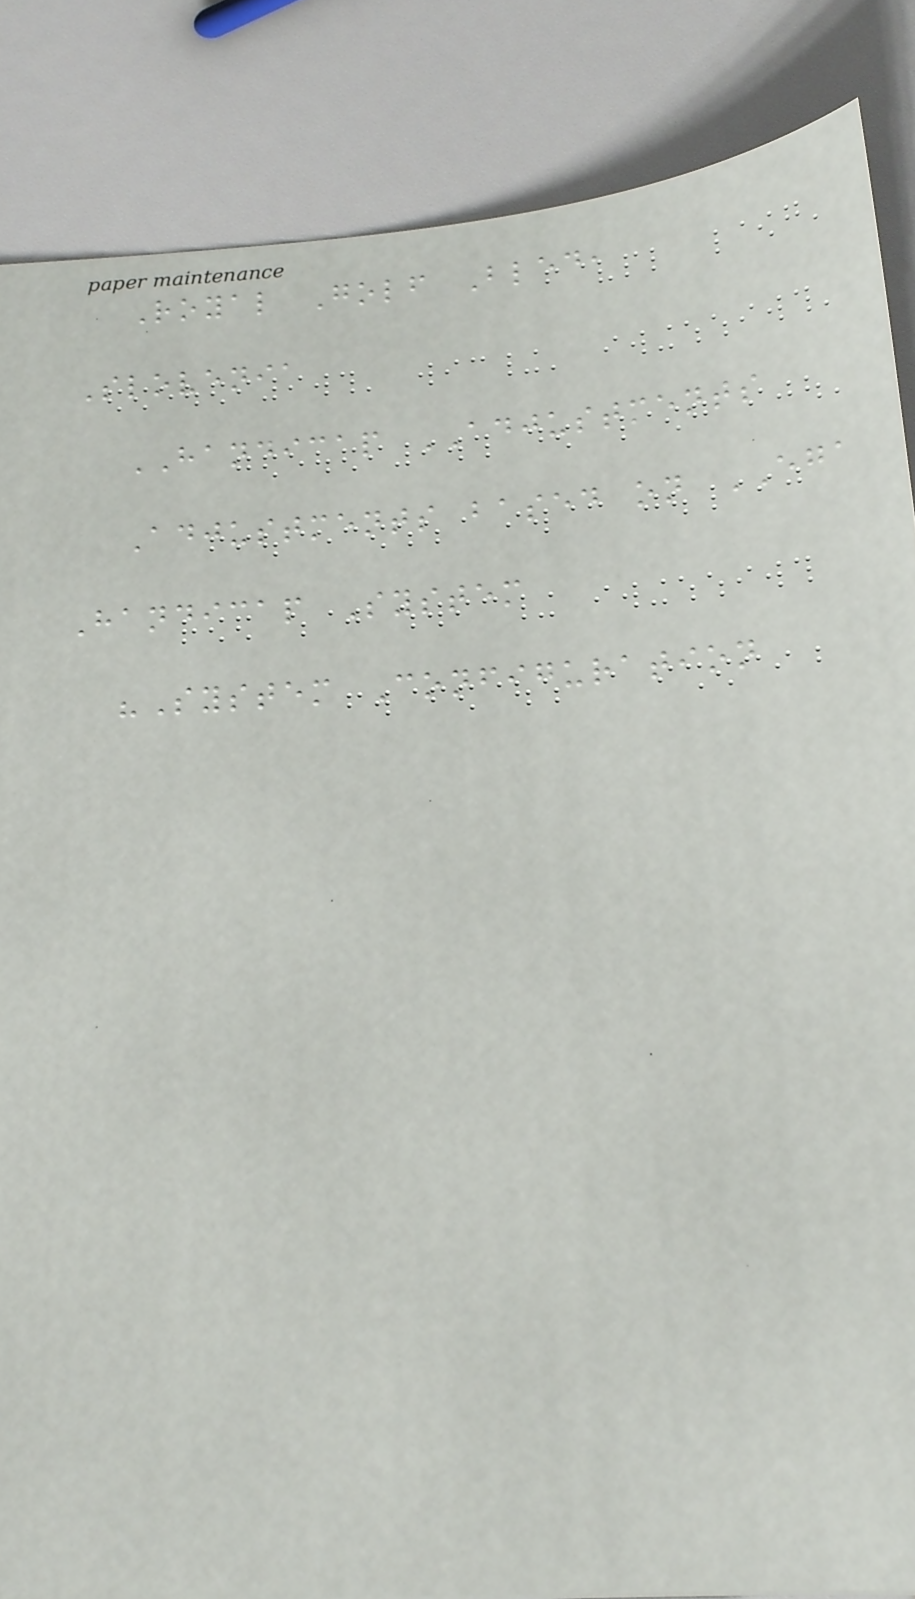Royal Golf Bled,
Slovenia
HANDICAP ADJUSTMENTS
Adjustments based on EGA
Handicap System
"System Configuration
